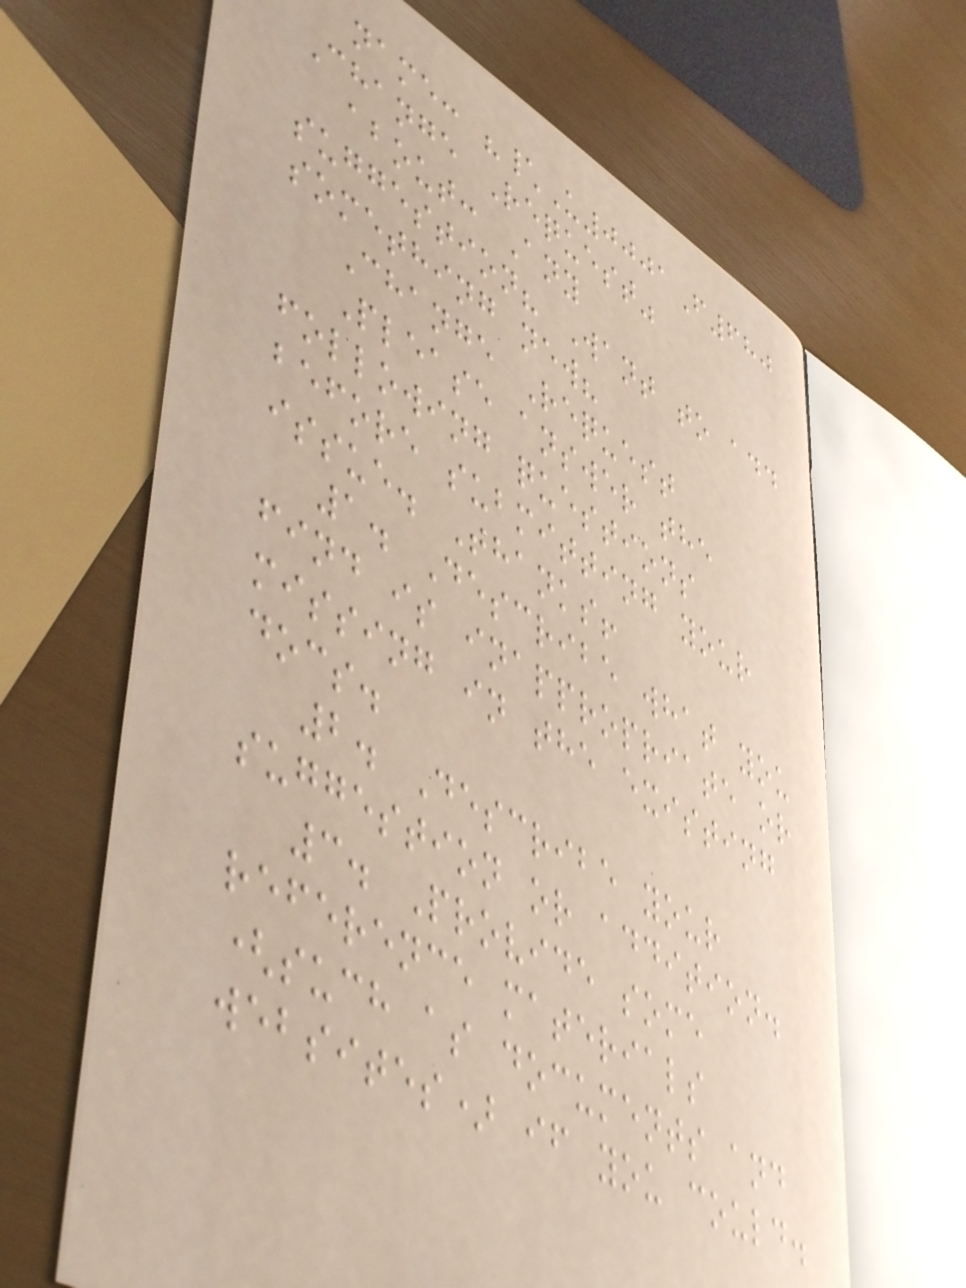name: "\U0001F680
Change Request"
about: Any
suggestion? Want to add
something new?
Change Request
Please answer the
following questions
before submitting your
issue. Thanks!
1. Describe what you
find is inappropriate or
missing in the existing
docs.
2. Describe your
suggestion or addition.
3. Provide some
reference materials
(such as documents and
websites) if you could.
